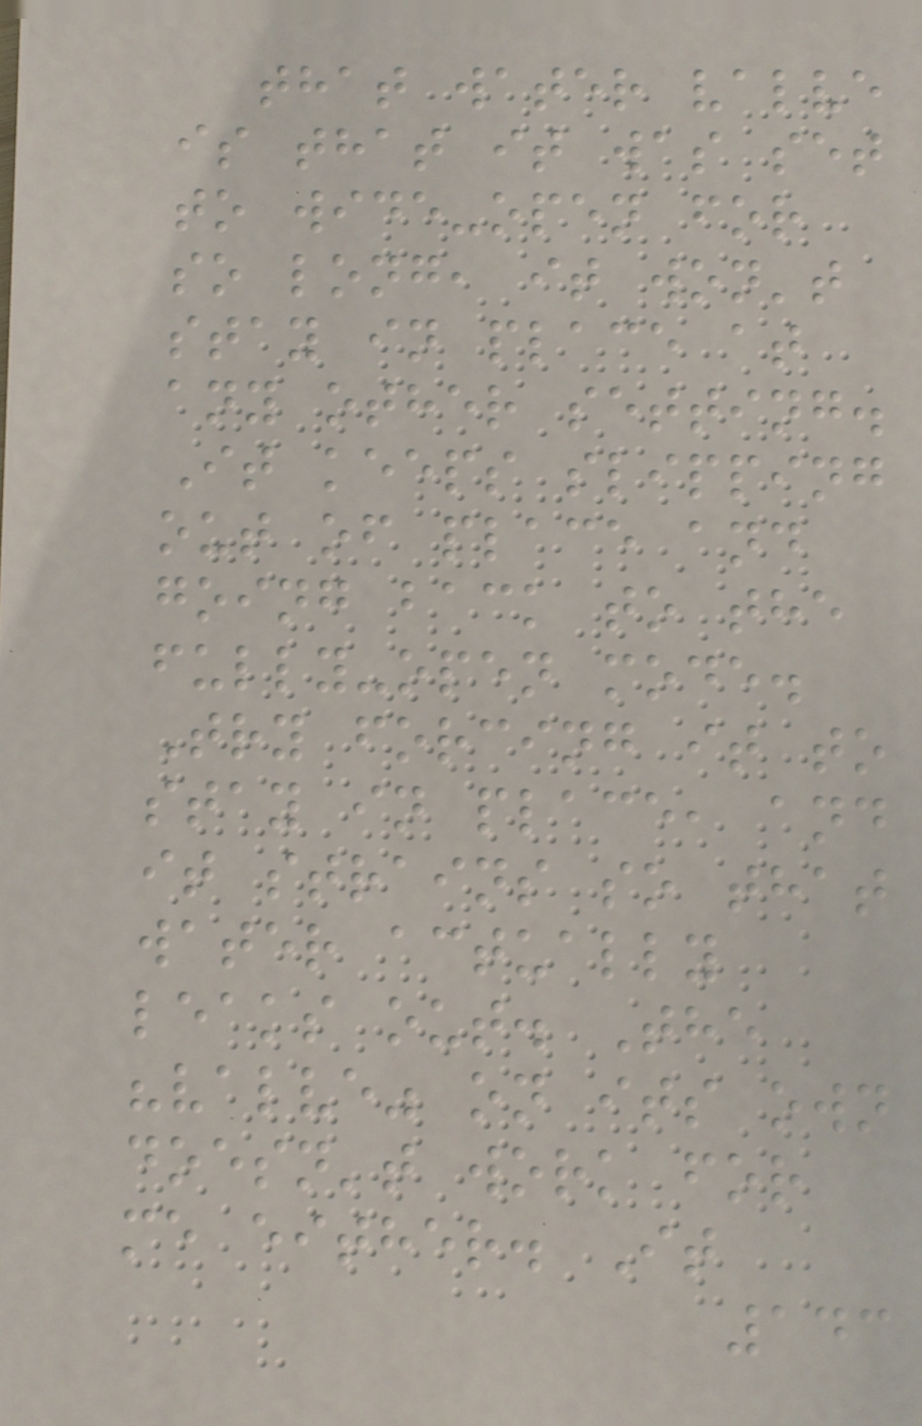that water valve
is that it was set
to wide-open for
so long, it won't
stay in place at
any other setting.
It keeps slipping
out of place and
going back to the
fully-open mode.
Try forcing it to
stay in place, and
it strains so that
water actually
leaks out. The
"valve" on its own
doesn't work for
me either. It
143
